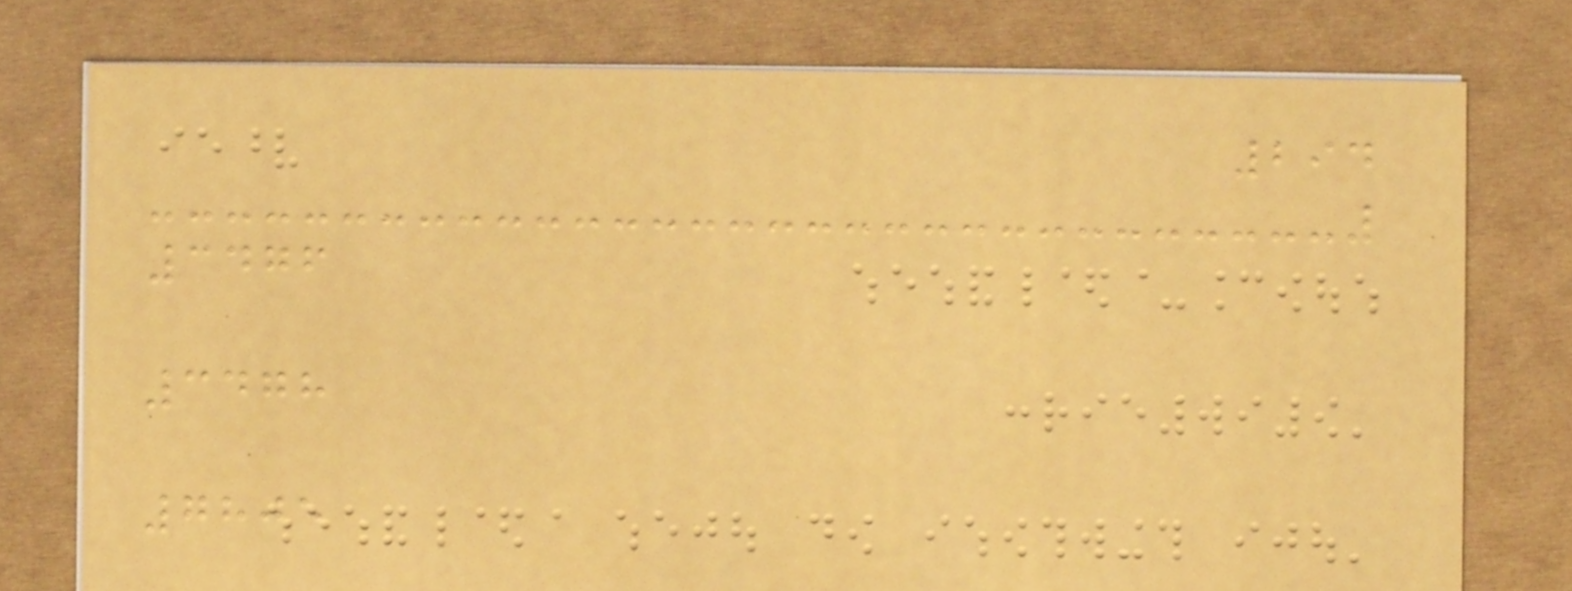294
3476
3478
7805
